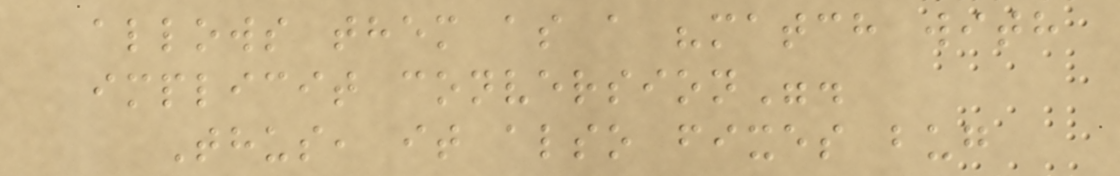allows them as a "match with
implicit conversion".
Thus, it also fixes bug
